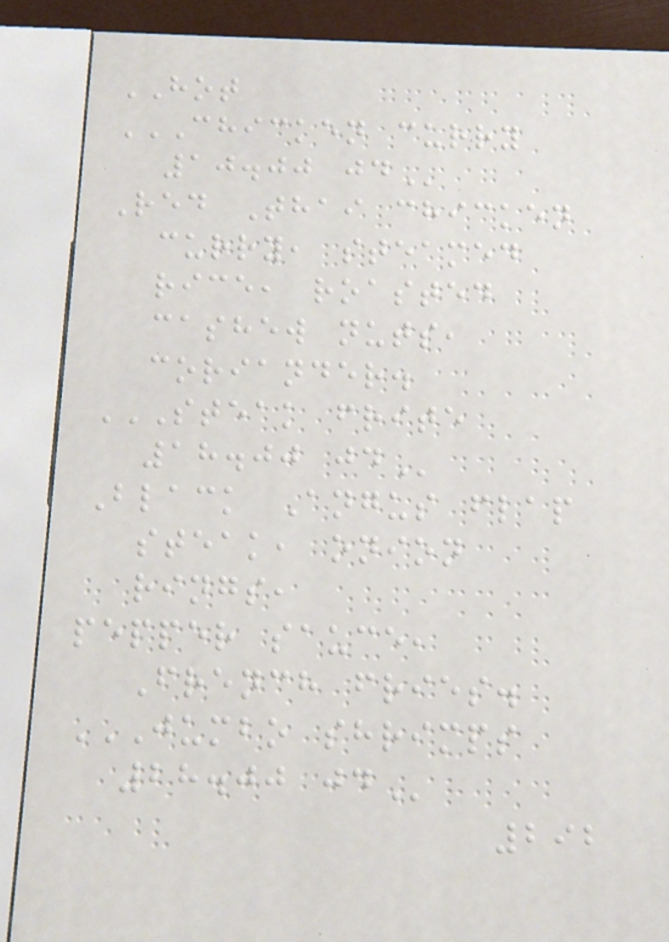HOT
CHICKEN CURRY
10.00 JD
Red Thai chicken
curry, steamed
rice, roasted
cashew nuts,
coriander.
STEAK FRITE
18.00 JD
Black Angus flap
steak, onion
rings,
pepper sauce,
French fries.
JUMBO SHRIMPS
28.00 JD
292
